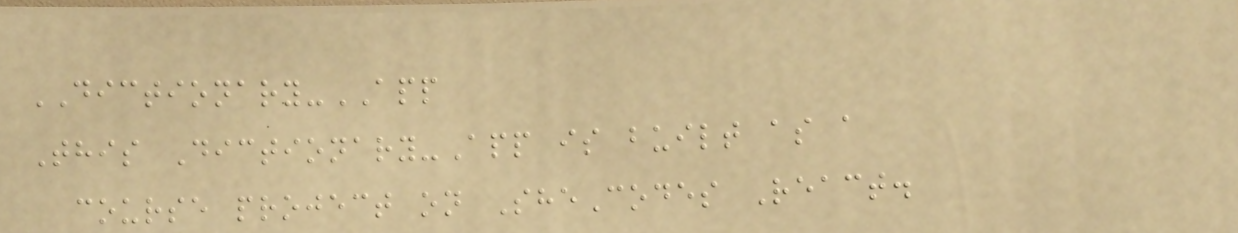DICTIONARY-APP
This Dictionary-App is built as a
course project on SheCodes React.
